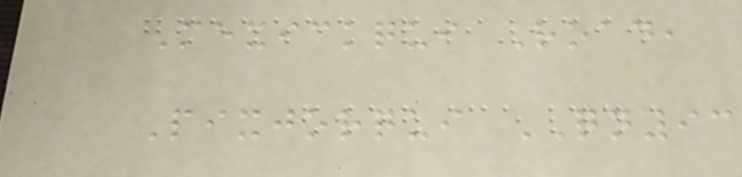Mexickqui Road,
Pixjorqui QN93
